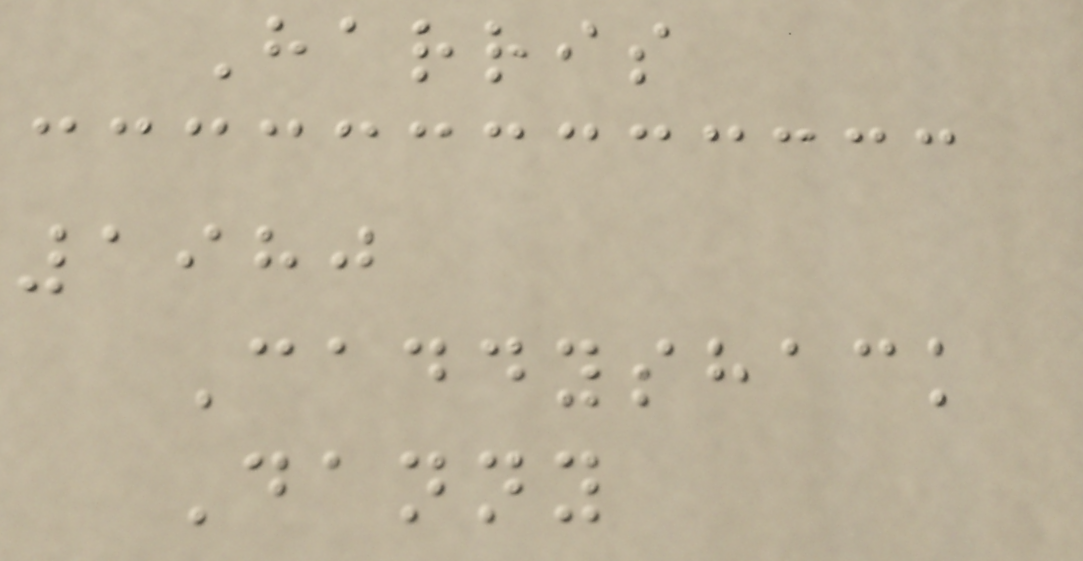Harris
1980
Caddyshack
Danny
